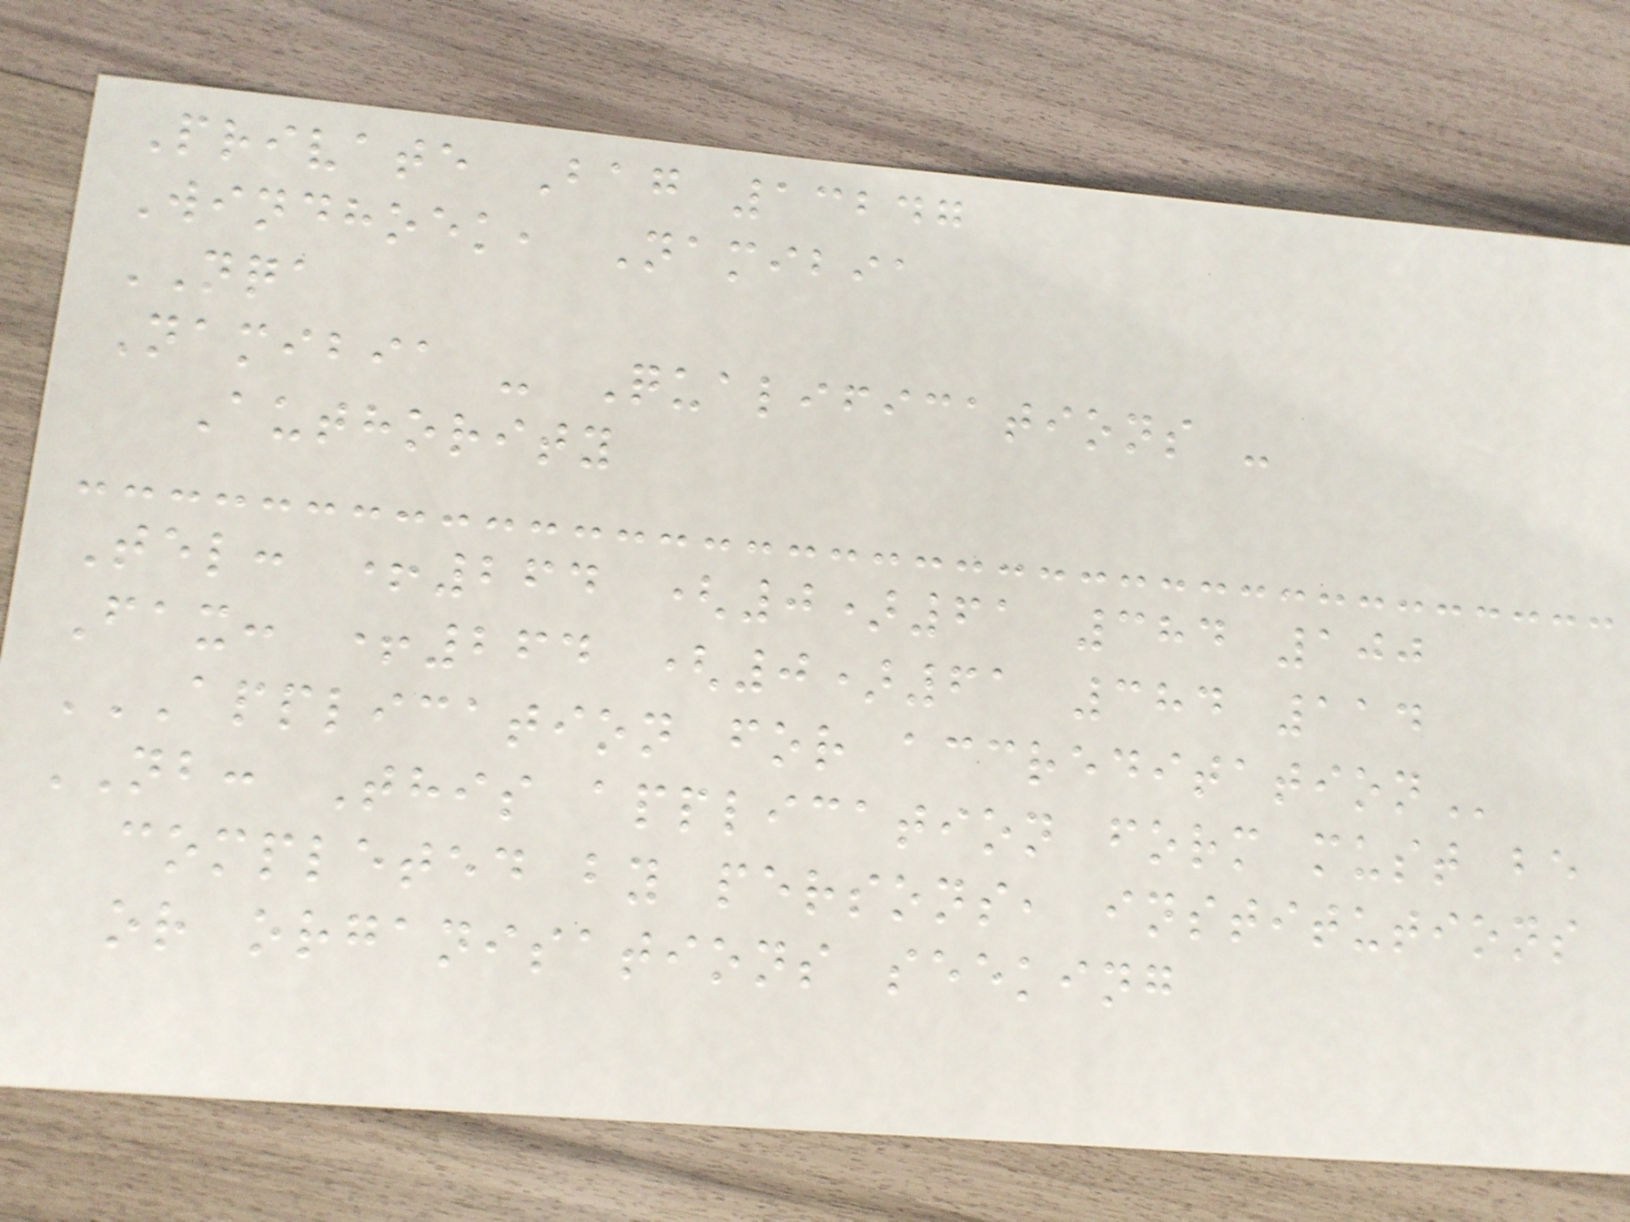Private Bag 13247
Windhoek, Namibia
NQA
Namibia - Qualifications -
Authority
Tel: +264 (0)61 384 100
Fax: +264 (0)61 384 114
APPLICATION FOR ACCREDITATION
NB: This application form must be
completed by persons, institutions
or organisations seeking
